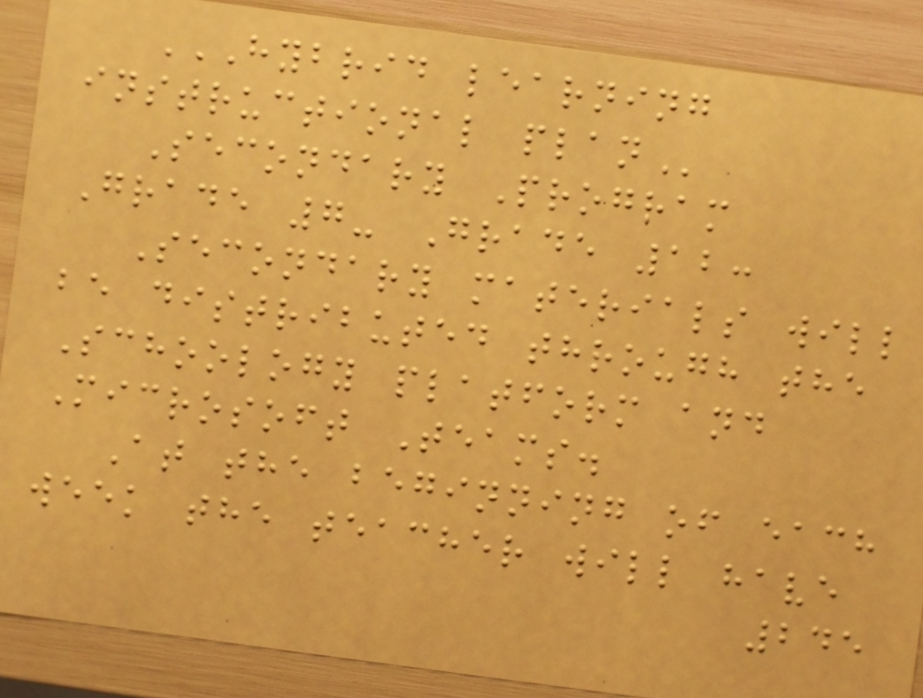HYBRID LEARNING
INSTRUCTIONAL PLAN
Secondary Program
Grade 7- Grade 12:
Secondary materials will
be distributed through the
Schoology platform and
Microsoft Teams.
At the beginning of each
week the teacher will have
245
